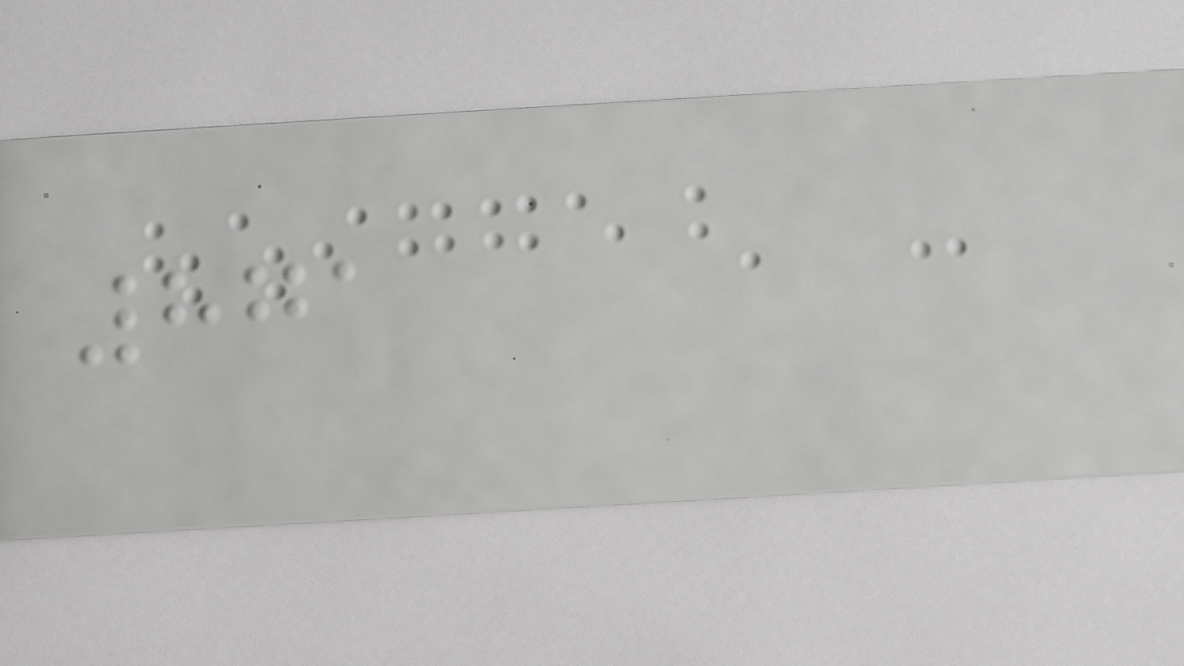871
